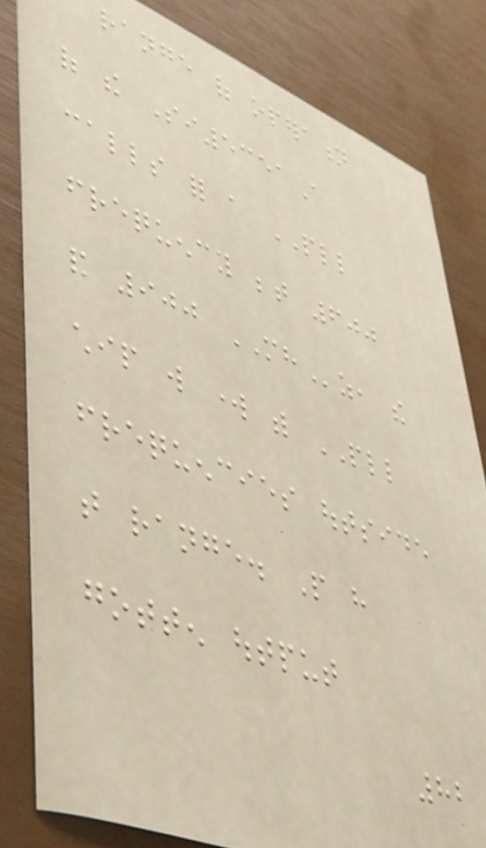range of operation
of the Si5351A
calls for a PLL
frequency between 600
and 900 MHz, the
chip will work with PLL
frequencies outside
that range. People have
gotten output
82
